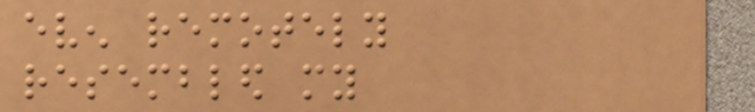even remotely
resembled my
